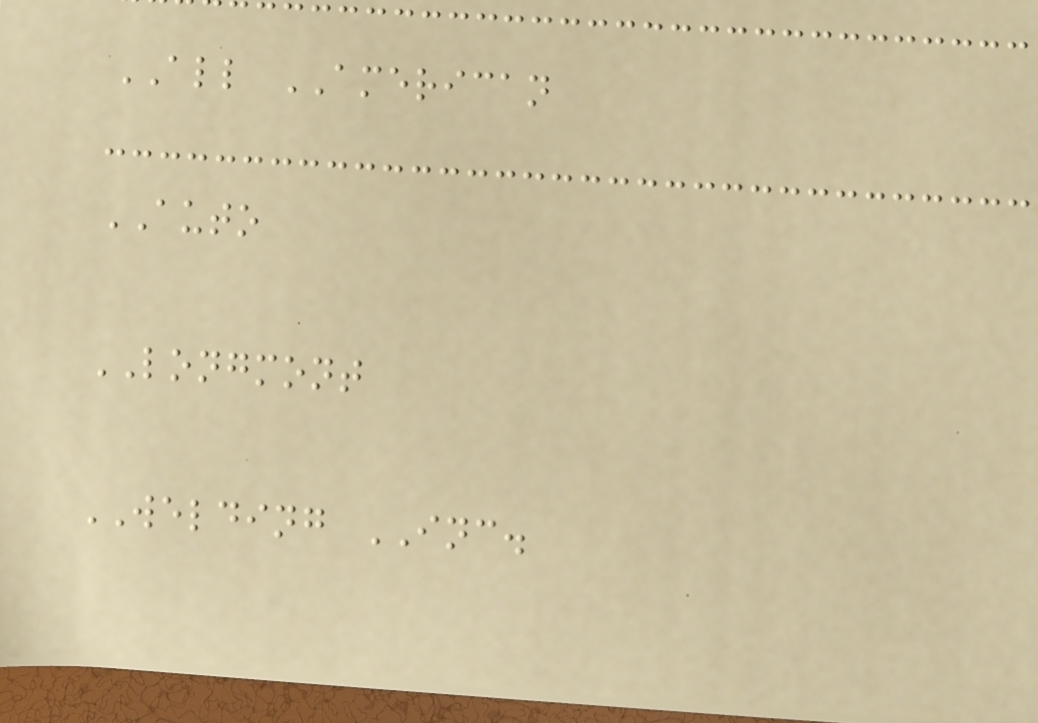ALL AMERICAN
AUTO
LONGMONT
WELDING INC.
